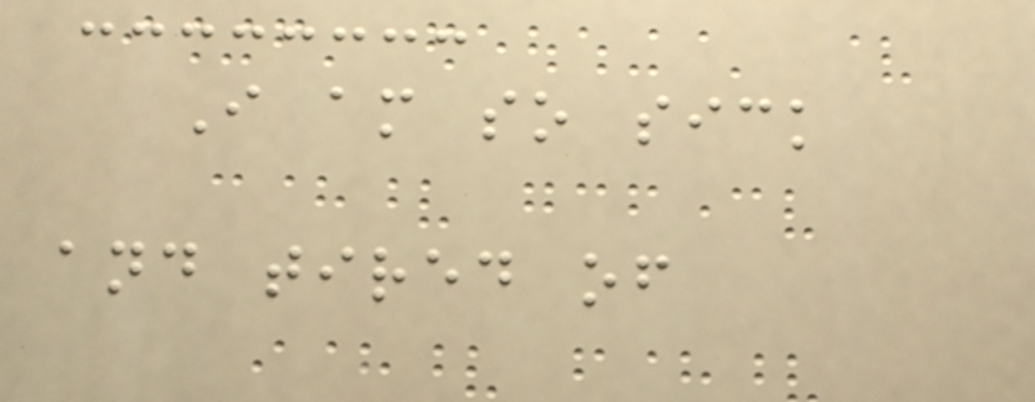I am so sick
and tired of
